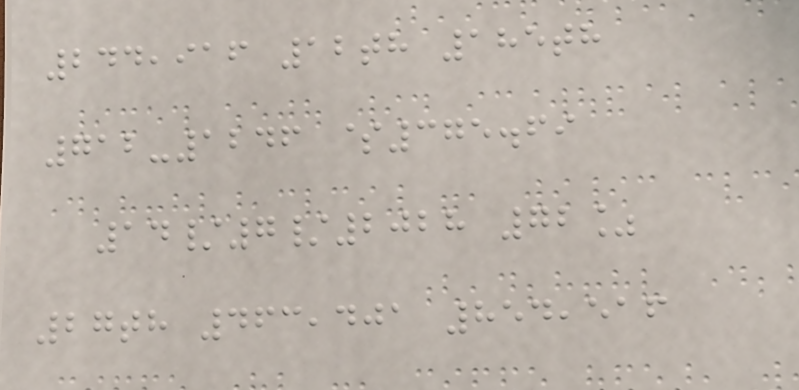244,916 12th 185th
712-1246 $375.69
14/7/2028 72%
27th 463,401 854,516
